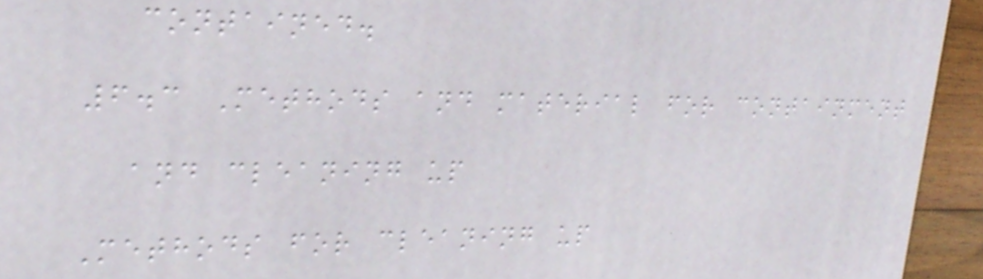contained.
6.3 Methods and material for containment
and cleaning up
Methods for cleaning up
